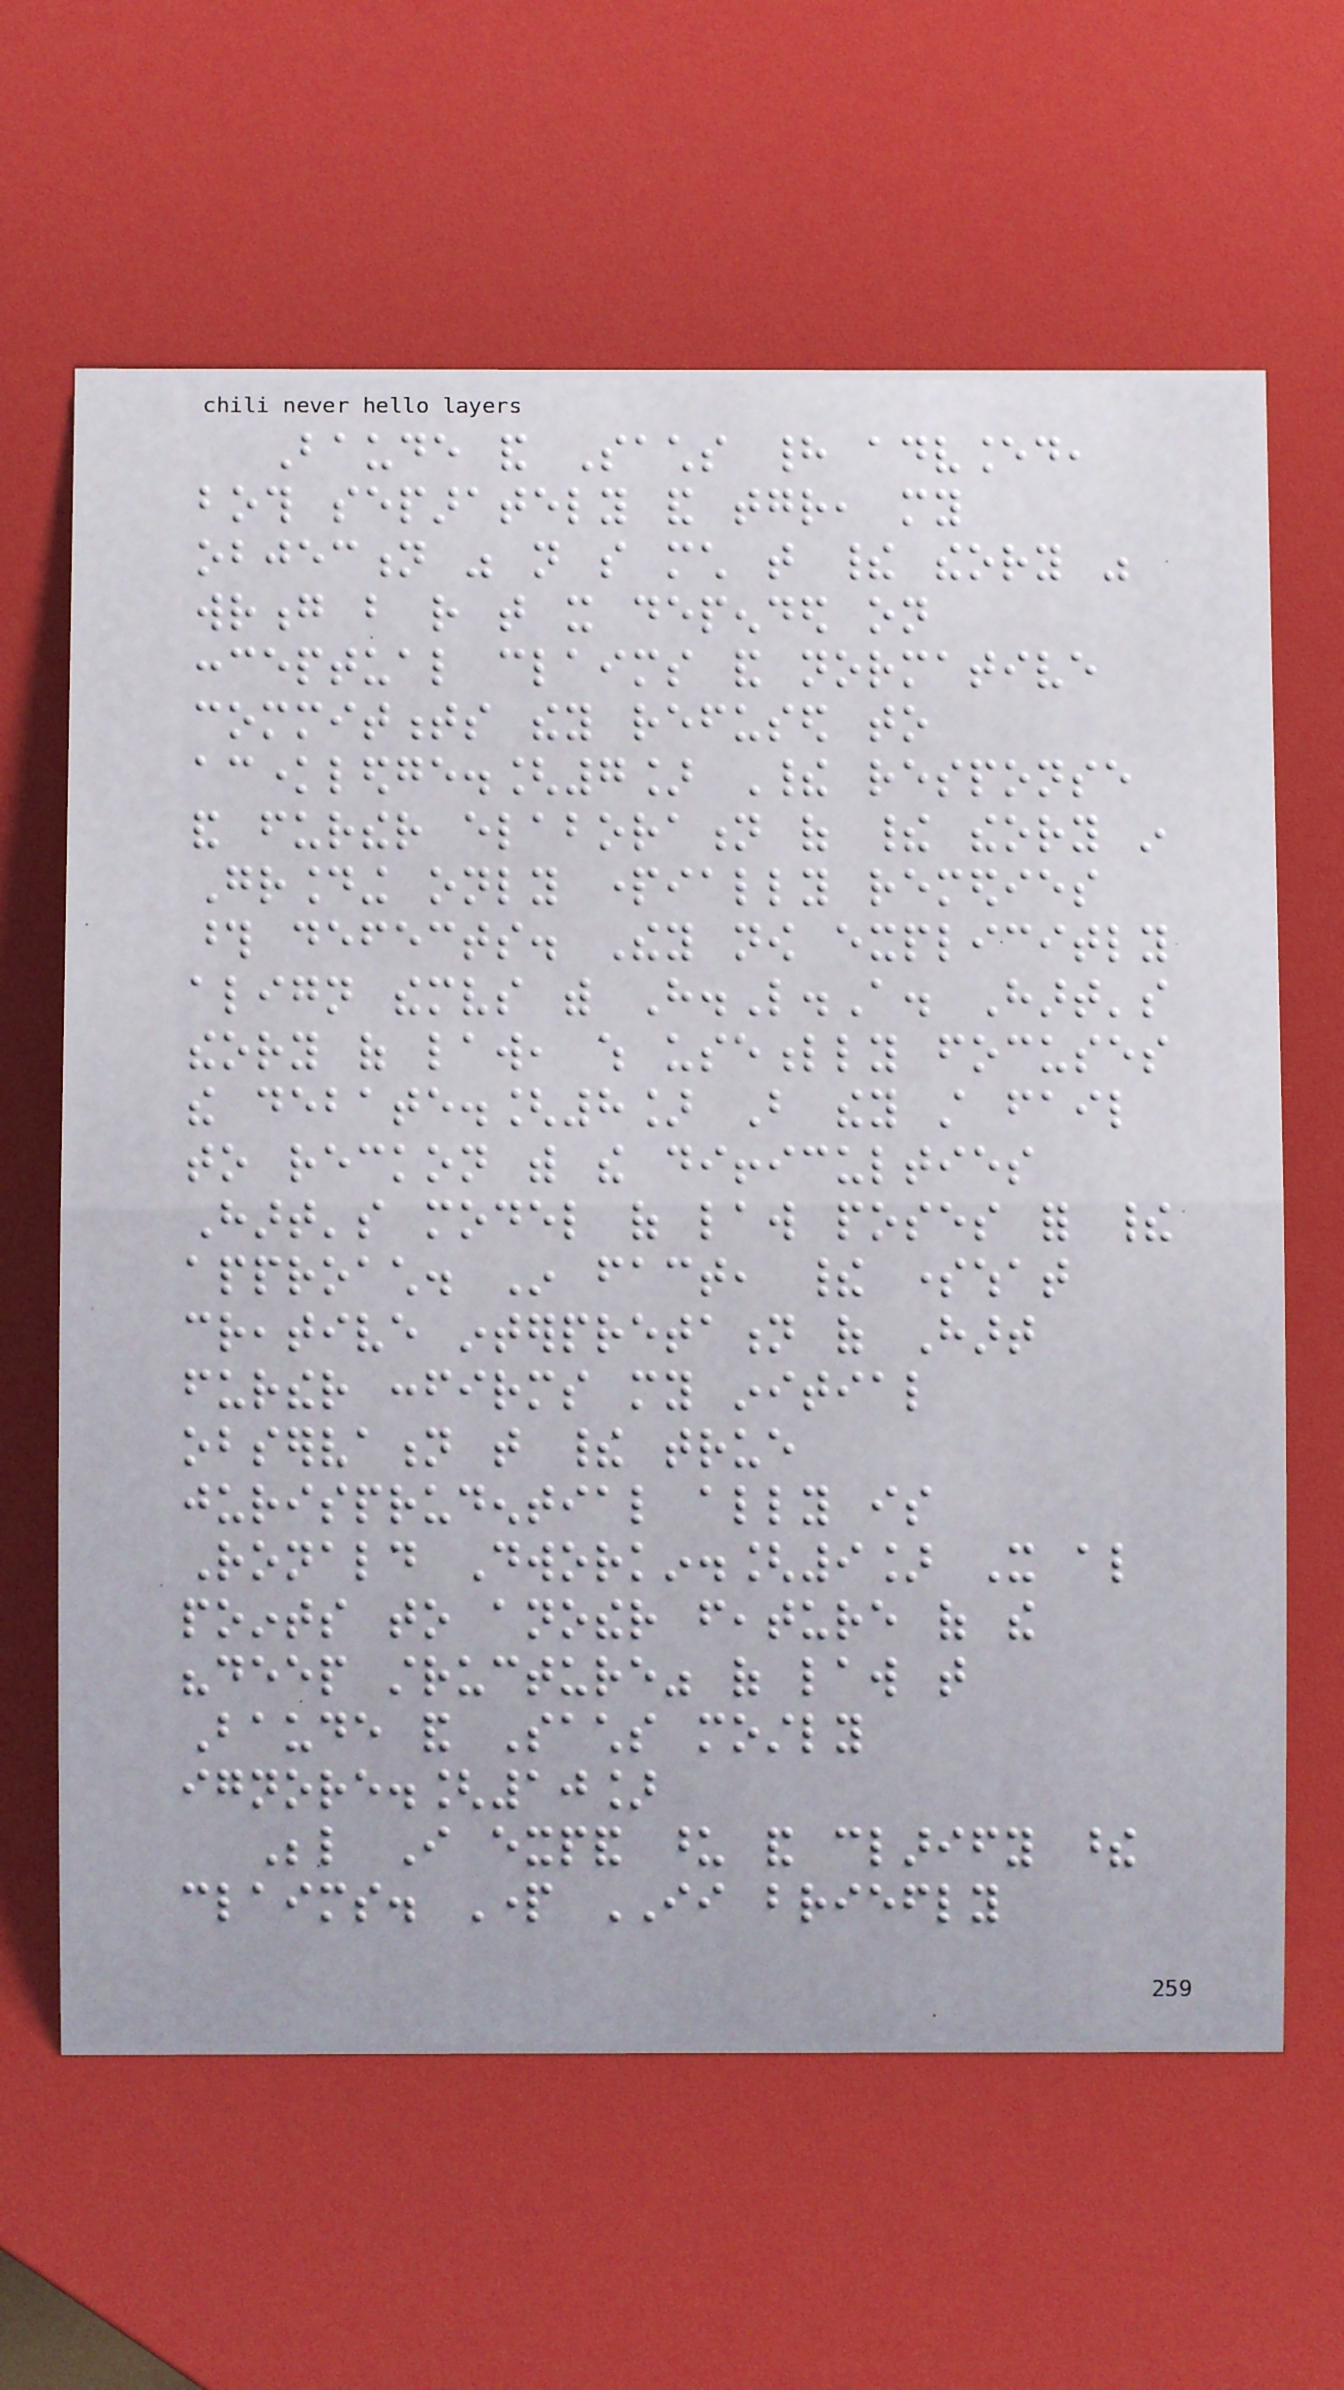Baude and Sachs had advanced,
both separately and together, my
objection was not so much that their theory was
wrong but rather that it depended on
conceptual claims and normative
commitments they refused to
acknowledge.[7] Their response
and further elaboration of their theory in
Grounding only partially remedies
those defects. They now explicitly
align themselves with H.L.A. Hart's
theory of law, which usefully focuses
the debate.[8] But they still fail
to reckon with the difficulties
Hart's model of law poses for their
approach. In fact, their somewhat
creative interpretation of Hart
further confirms my initial
observation that their true
jurisprudential ally is
Ronald Dworkin.[9] It also
points to another feature of the
"deep structure" of law that
Baude and Sachs mostly
ignore.[10]
Below I expand upon and clarify these
claims. Part II briefly
